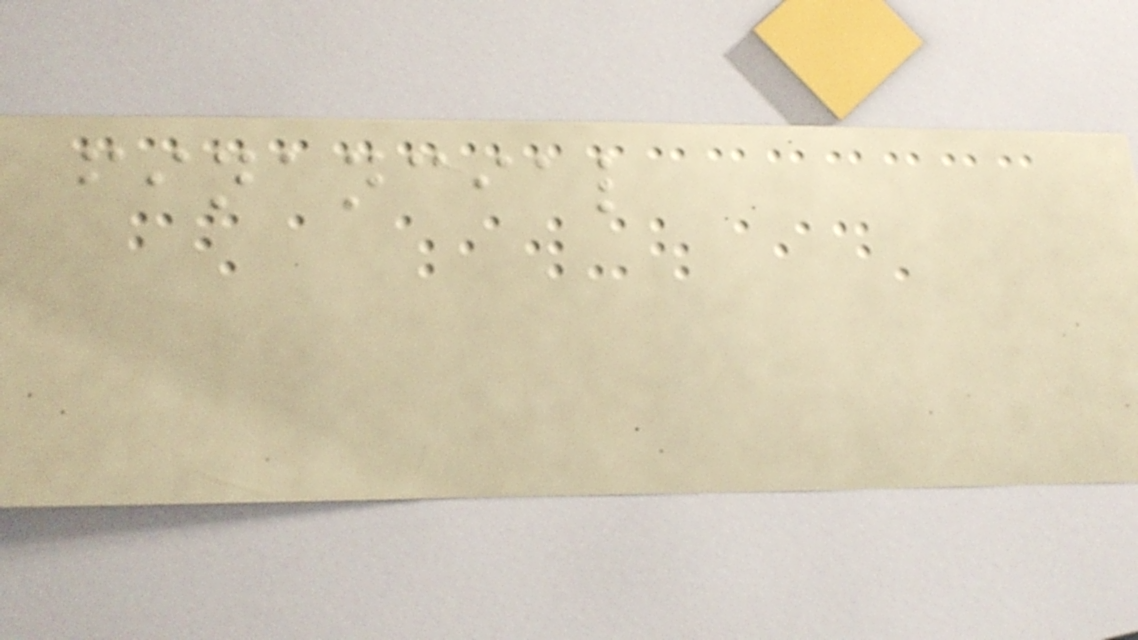financial
